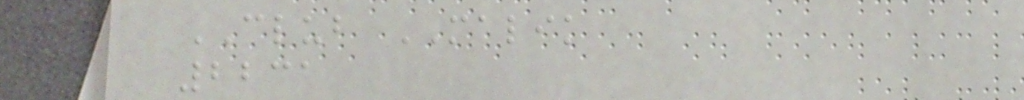CLUB MALIK
2231
